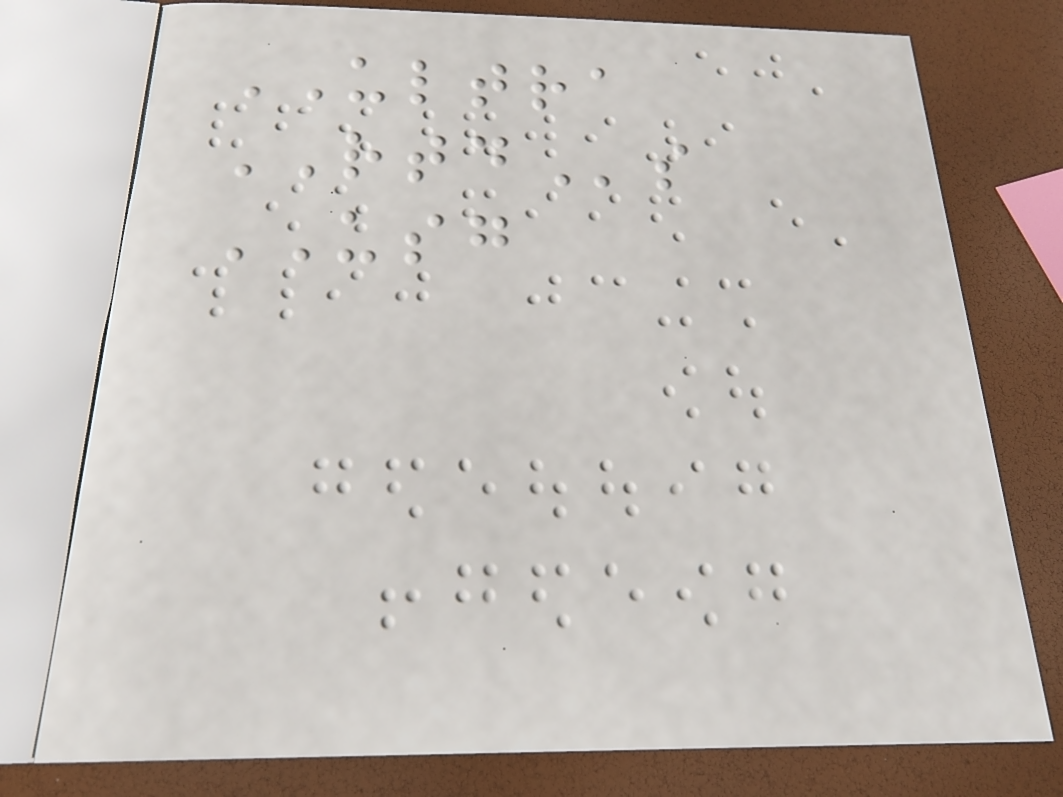ULTRA
RTDs
USG
